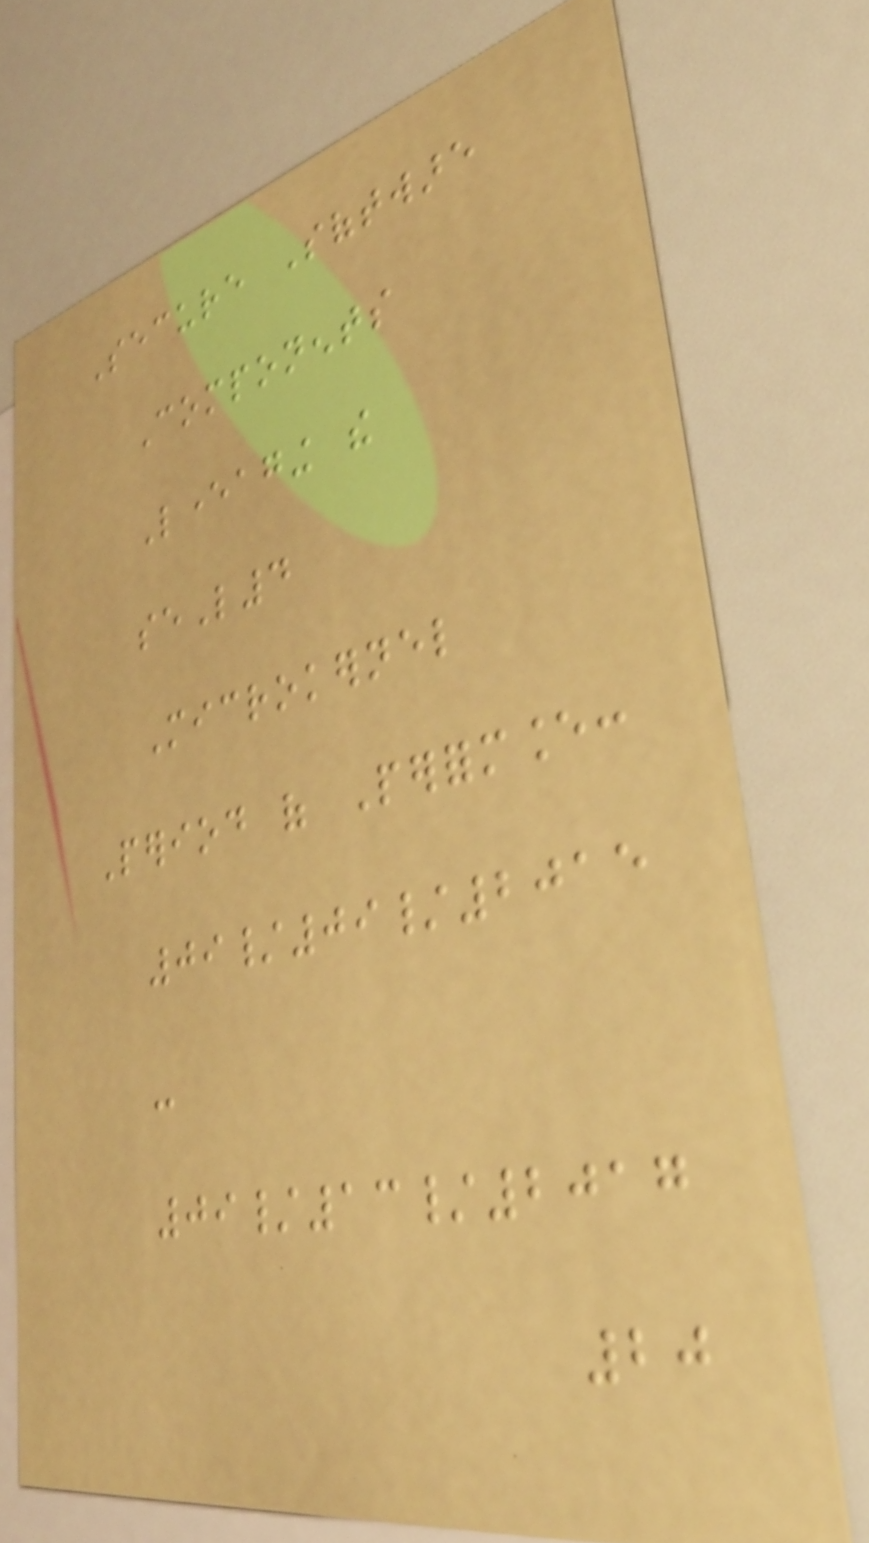Secure Software
Components
Leveraging the
seL4
Microkernel
Period of Performance:
09/09/2015
-
09/13/2017
20
